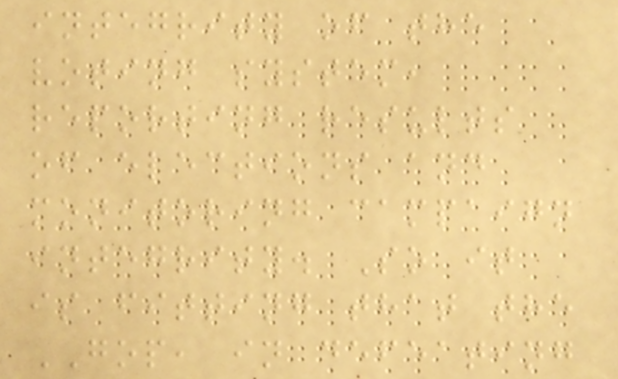integrity of the
voting system,
reporting results
of elections and
monitoring campaign
integrity. So it
is fitting that the
GOP, in defeating
